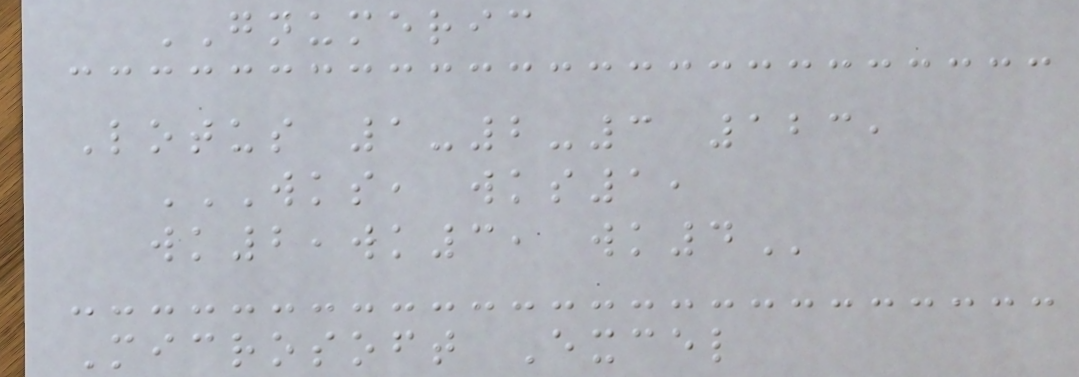GNUMERIC
Lotus 1-2-3 123,
WKS, WKS1,
WK2,WK3, WK4
Microsoft Excel
